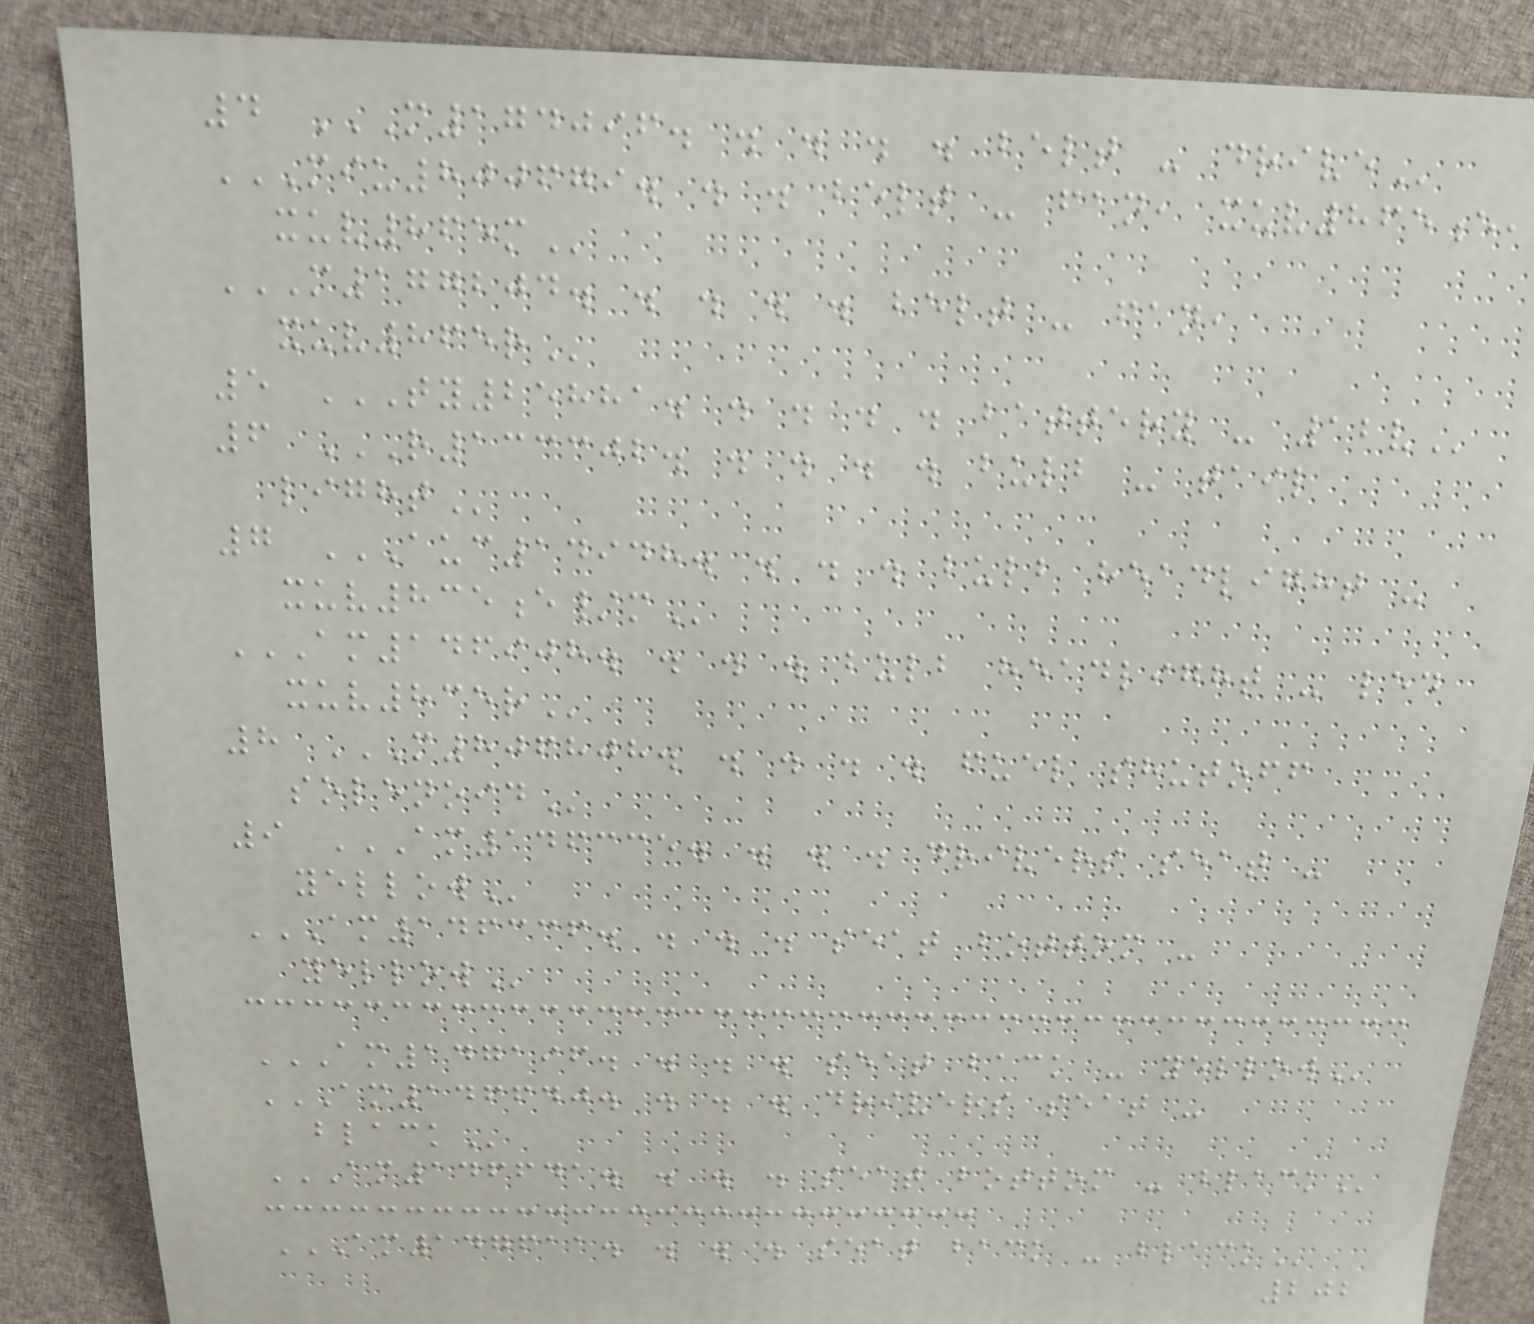4 M174096. . . . . BELT - DRIVE
MIU800679. . . BELT - FAN, XUV865E,
XUV865M
M177204. . . . . BELT - FAN,
XUV865R
5 TY25881. . . . . BATTERY - 12V
6 R133302. . . . . BULB - TAIL
LIGHT
7 AUC14948. . . . BULB HEADLIGHT -
XUV835E/M
AM146908. . . . BULB HEADLIGHT - LED
XUV835R
8 M806808. . . . . FUEL SHUTOFF
SOLENOID
9 AM146335. . . . DRIVERS SEAT -
YELLOW
AM146336. . . . SEAT BOTTOM -
YELLOW
AM147196. . . . SEAT BACK - YELLOW
AM146640. . . . DRIVERS SEAT -
BLACK
AM146641. . . . SEAT BOTTOM - BLACK
AM147611. . . . SEAT BACK - BLACK
202
